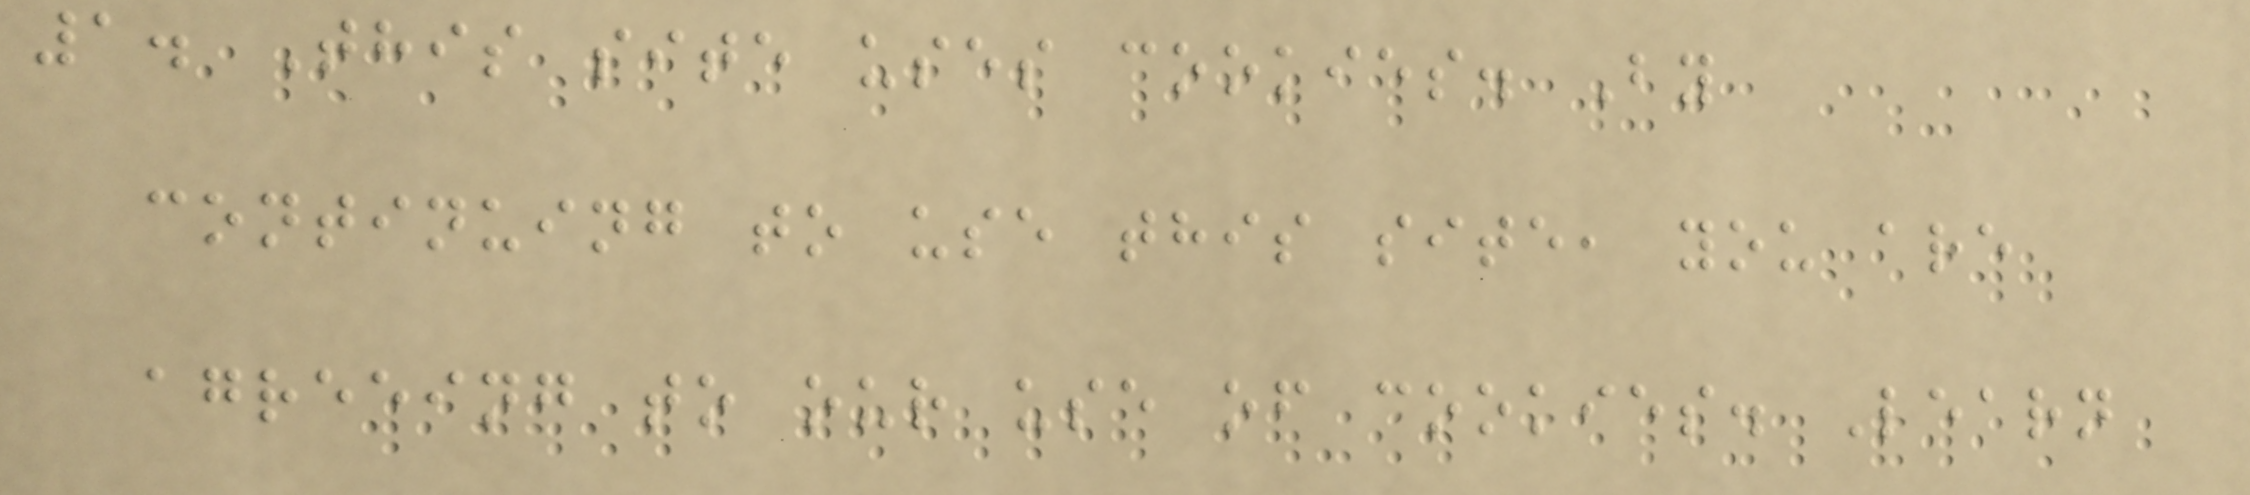1. This site uses cookies. By
continuing to use this site, you are
agreeing to our use of cookies. Learn
